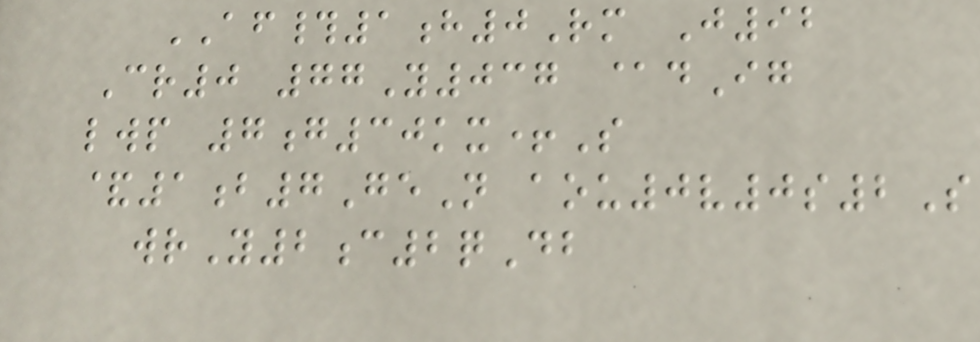AF#1h0Rm J92
Cr0 77Y037 @dIg
lwp 7g30kx+S
&1b7GeN aou0v0s2S
wrY2c2qDb
